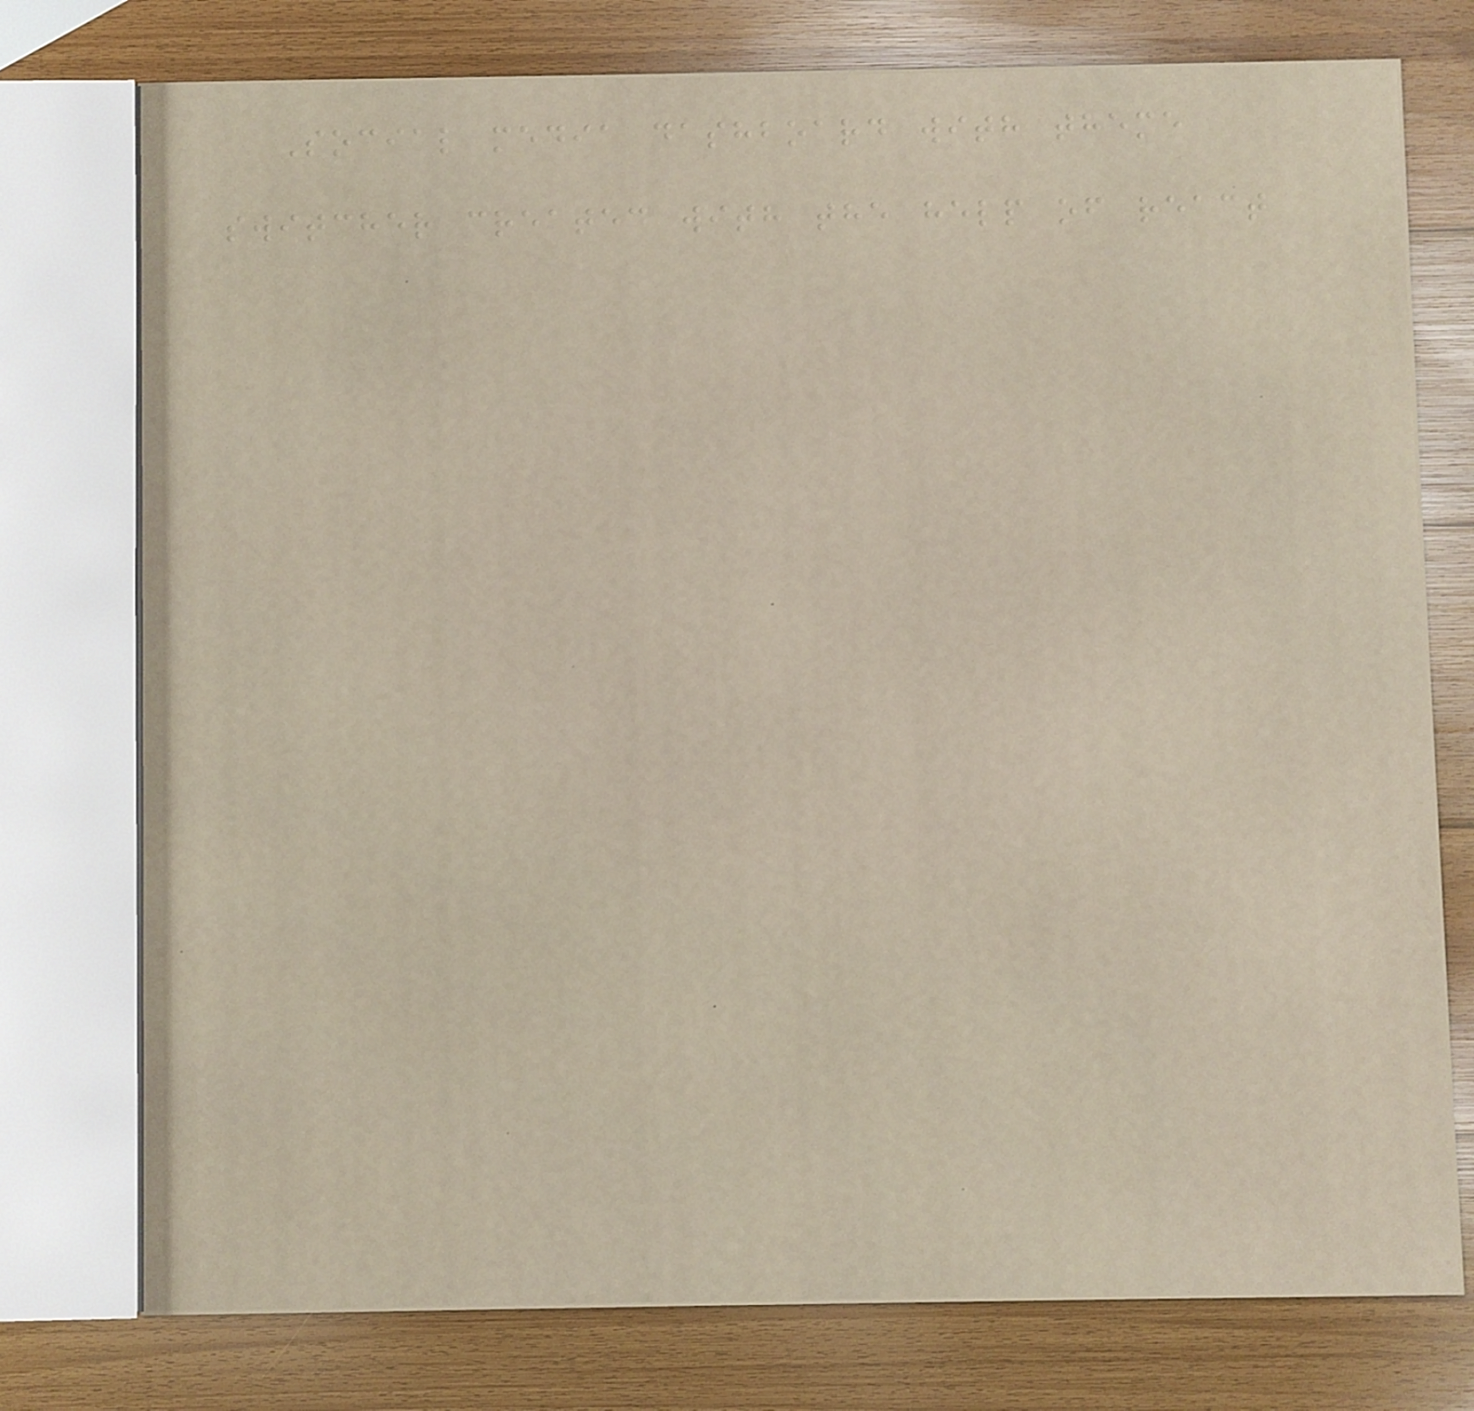Social media dashboard with theme
switcher created with the help of react
